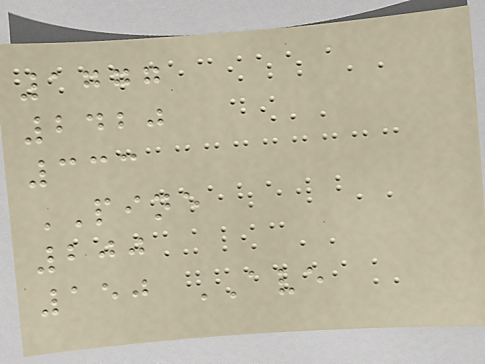1777
2420
333
PINE
200
150 AVE
